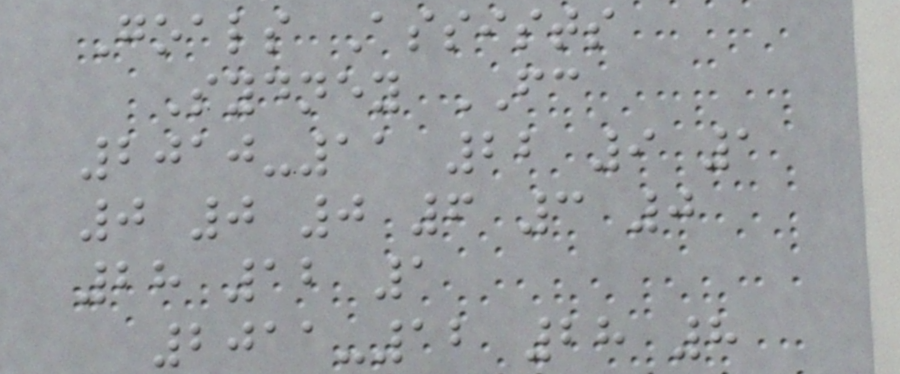Goals Assists
Sydney FC
2010-11 22 9 1
0 0 0 6 3 0
28 12 1
2011-12 28 8
